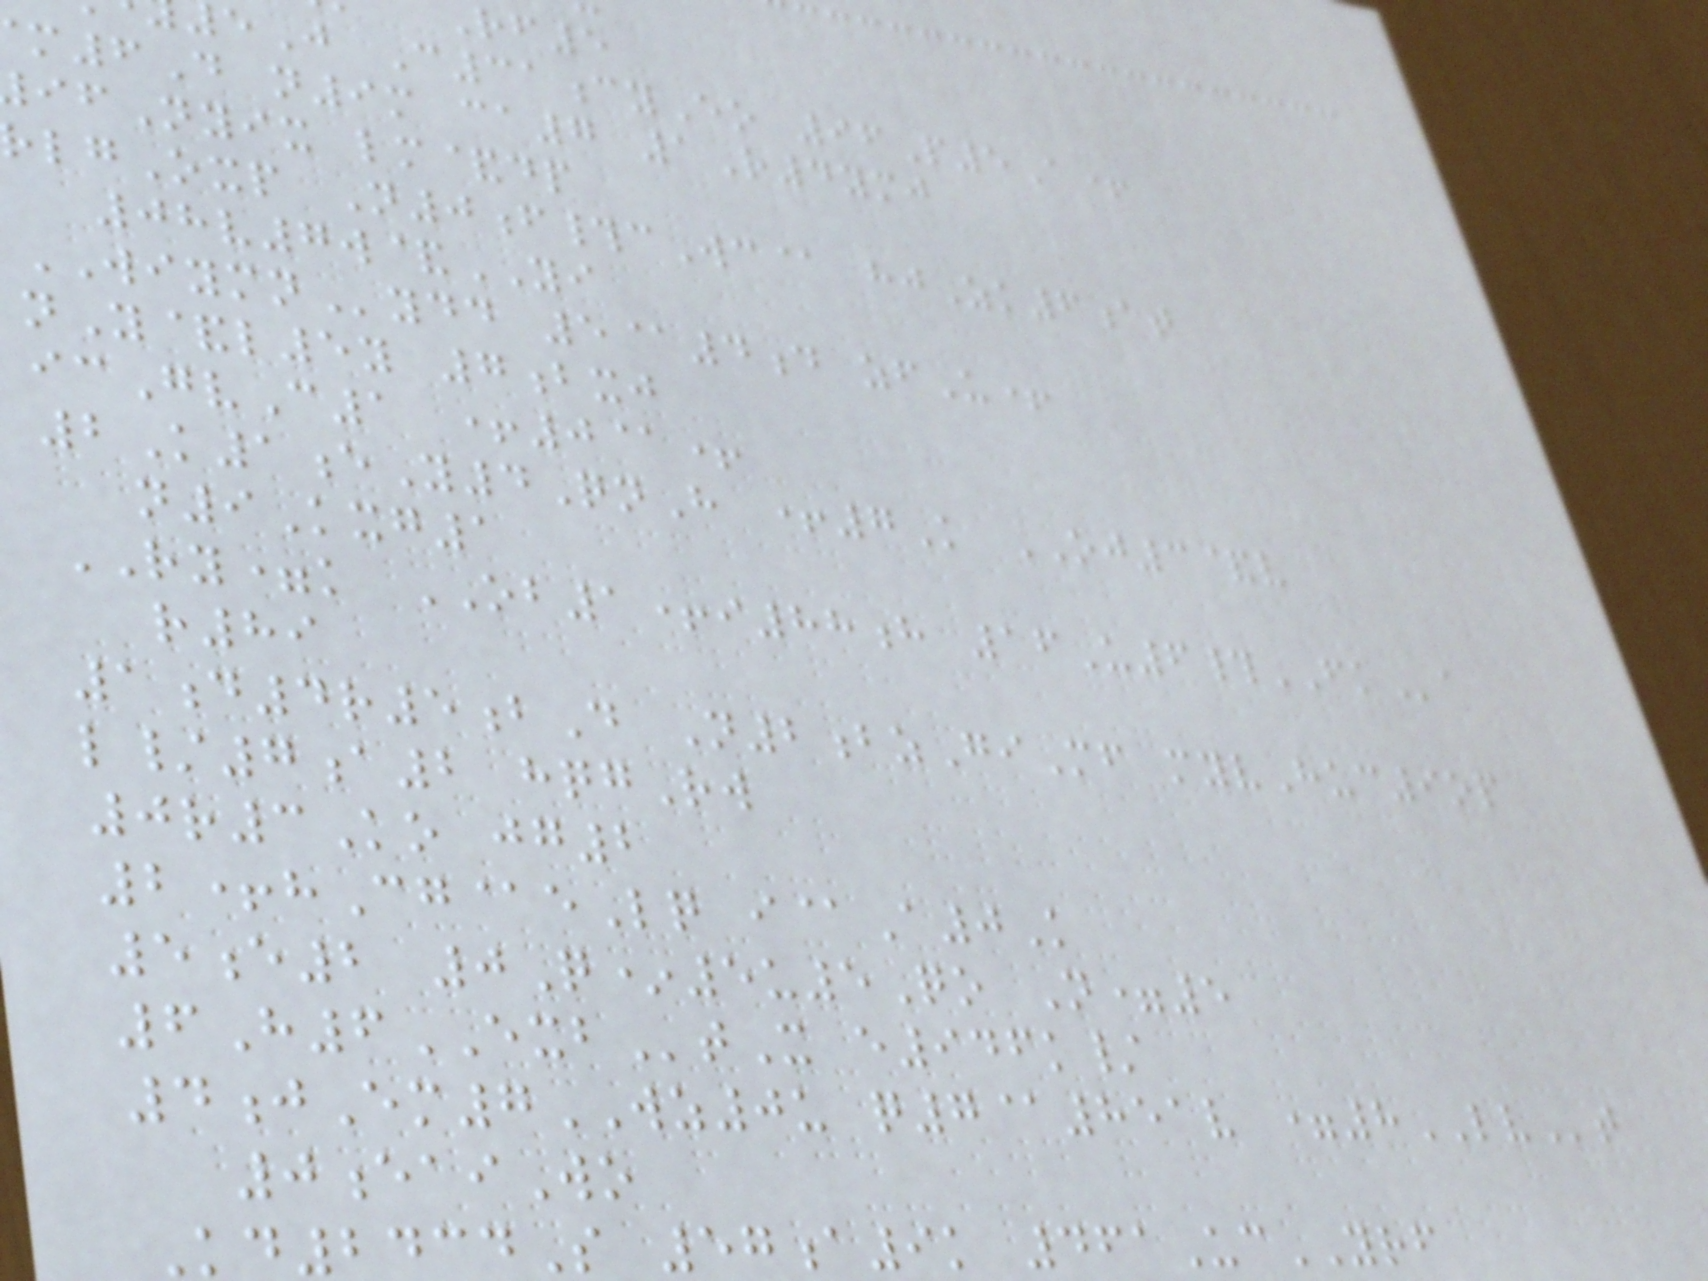J C31cyEo 96P5A+
m6D n9m ca7 1R4ymj
Nyix lm&dp
rlgOxp N0f#cWc@ hjZk6at
08v7w&YI
WIYMNydd 5@4d zfU+
nY&l5y 7bxj
icGvC1 +0@+
2K1eY4QnH +7K OJ3&v
n9Kxg1
RY=k OB1+i88h 16U6#FKa
r89
1d4r5bD N2bzGiMf myvHuc9op
l/7a2 hqgRw
0r3Ko jg2
2+hCg@eLq i@A0K
5e2 0Q*5u5Qo N=5
6H6EXBtX e946k/
4jEm7WZ0u q7@851v =8LVt
0eaiWo
Kd2434S 57a9k 461UcYRF
